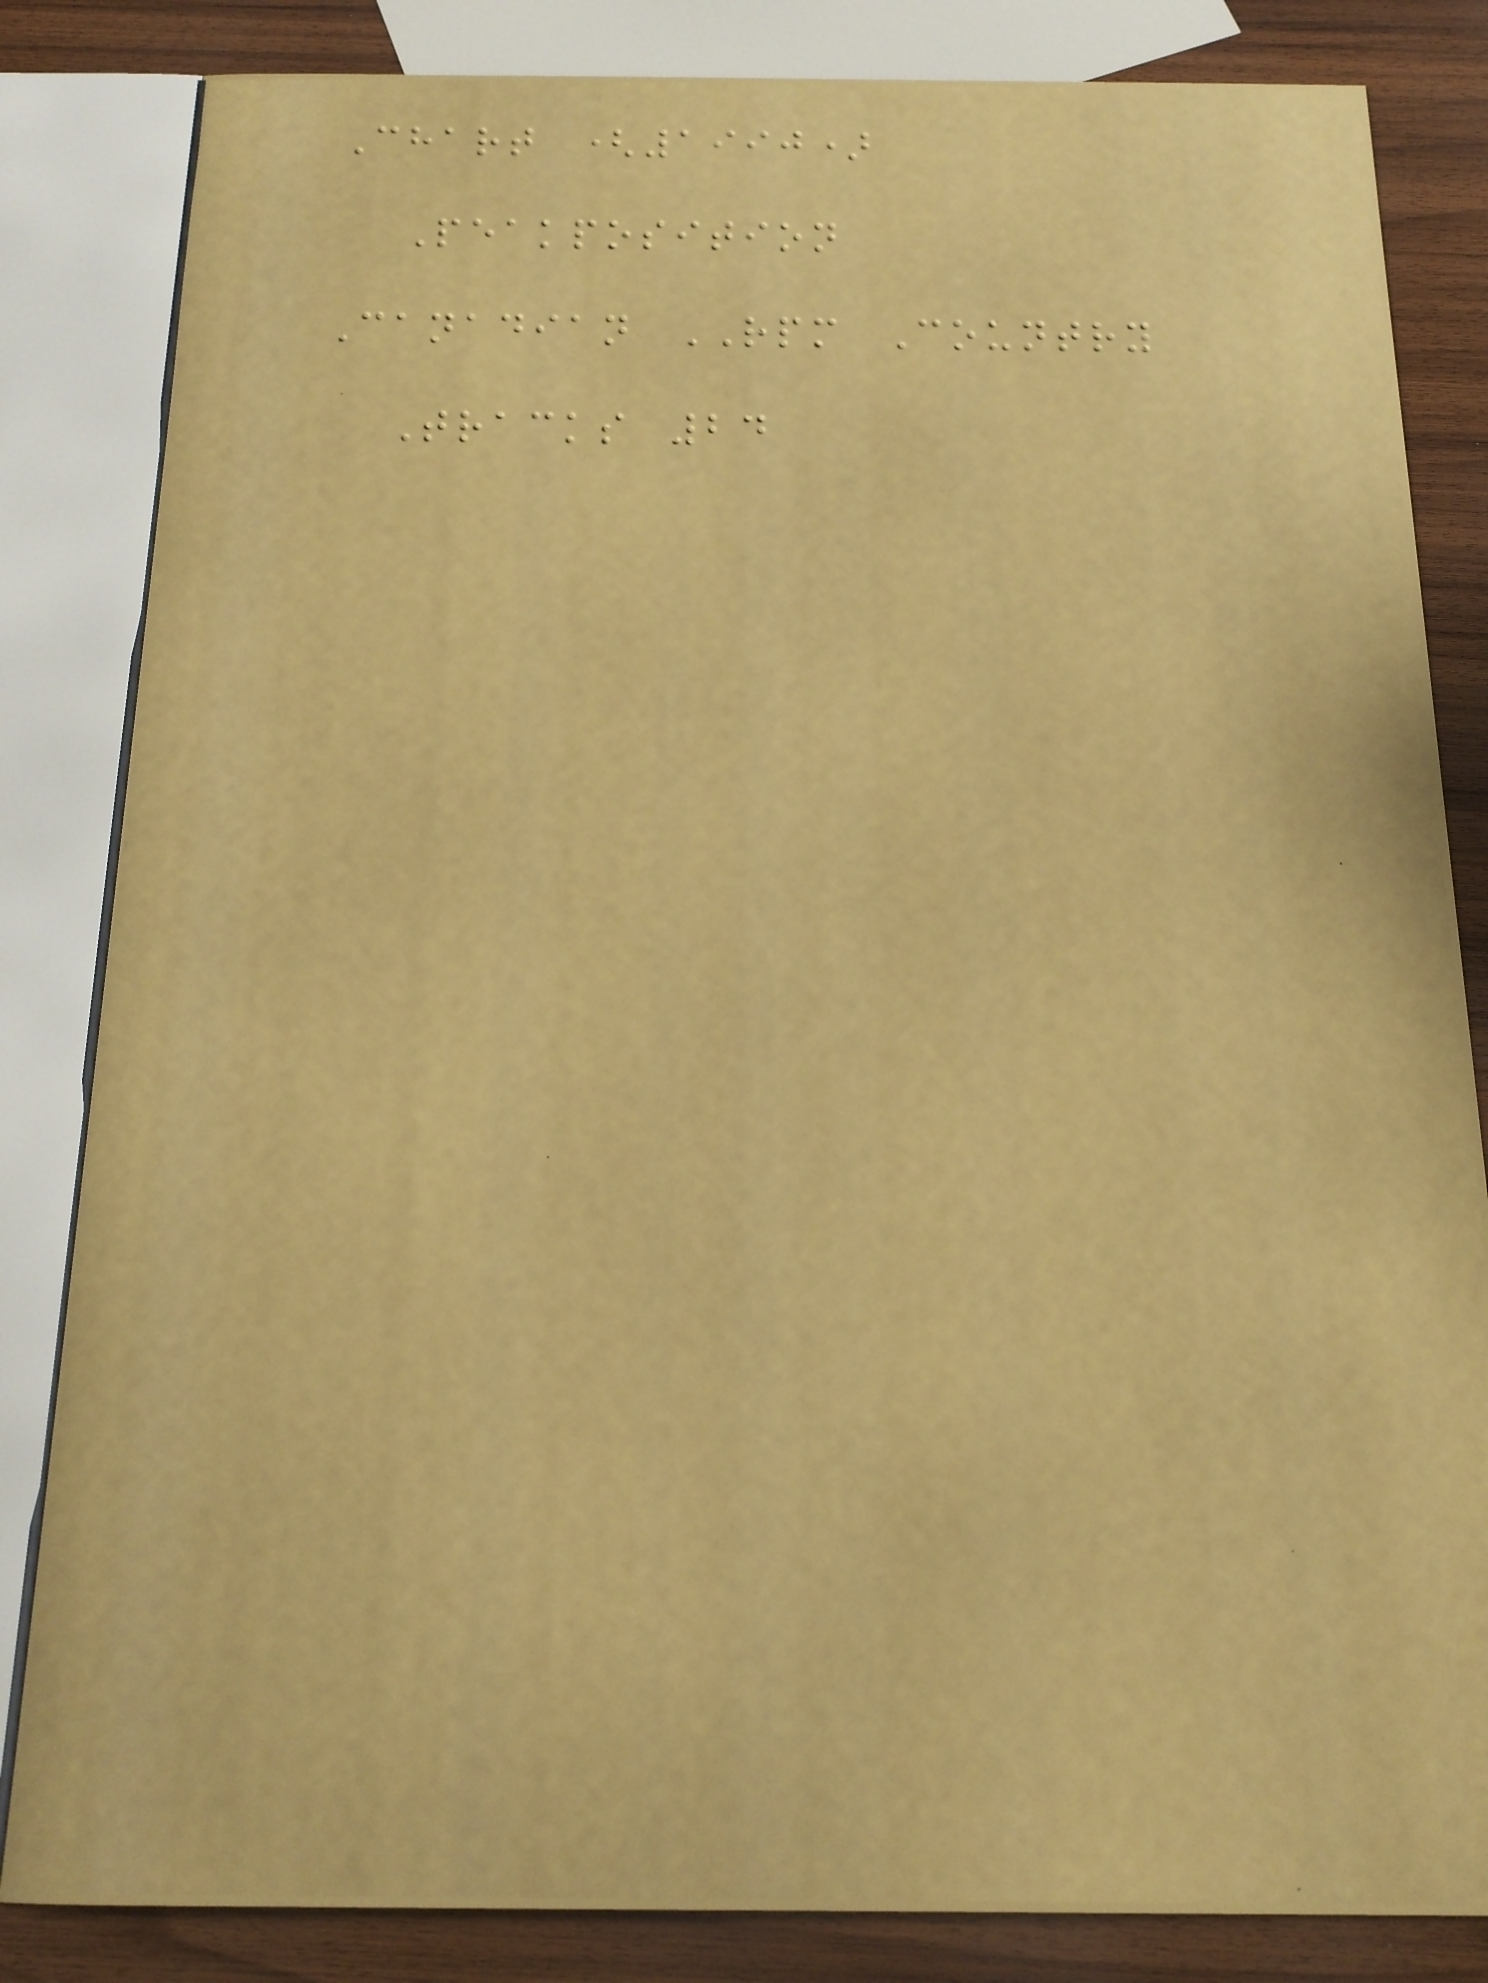Chart (1990)
Peakposition
Canadian RPM Country
Tracks 24
